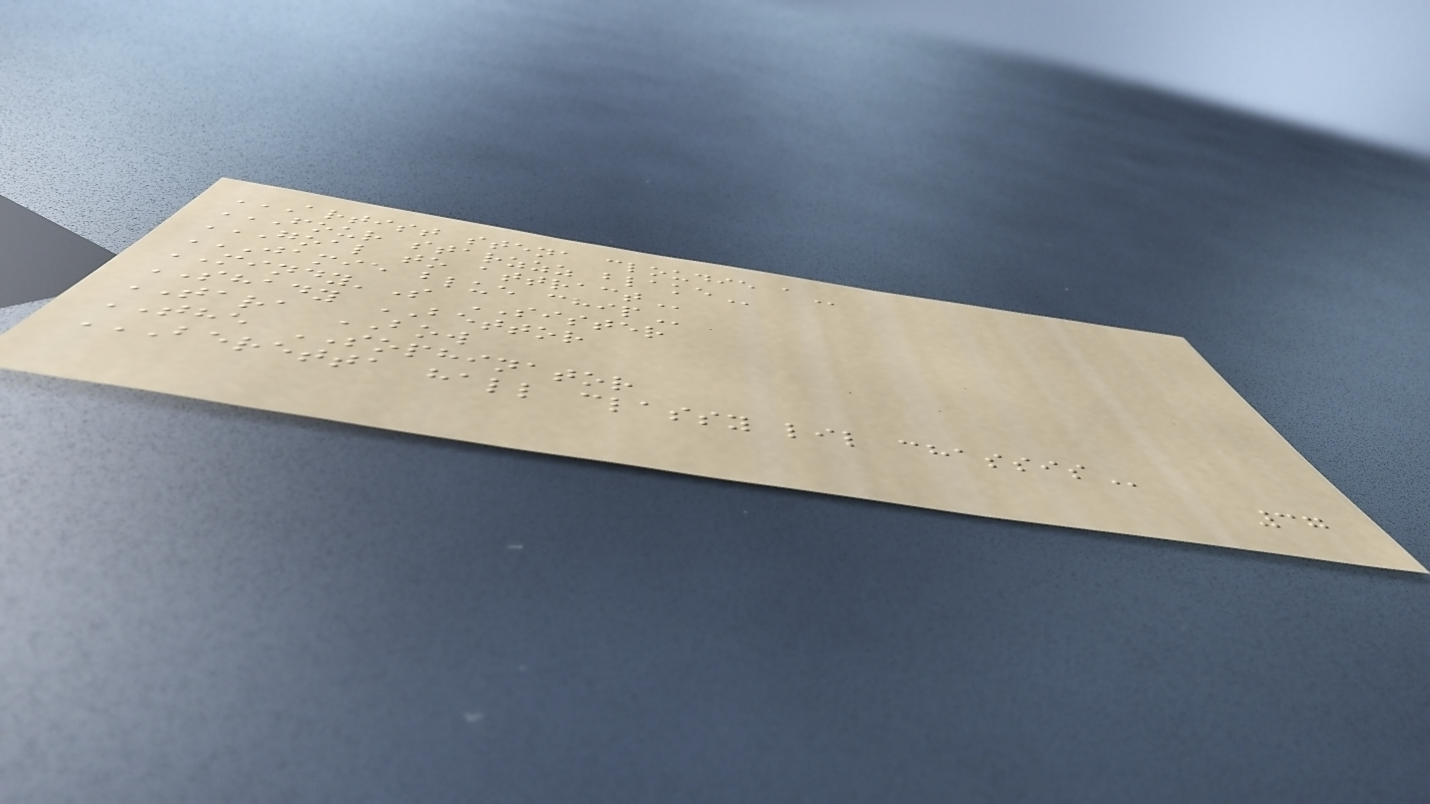ARTIST STENA CLOUDIE A
FOUR STARZZZ BLAKE
GOAL TO ATTRACT
JAMIE BLUE CHIP
MINDY'S SISTER
SHADY BETTOR
TARA BOW
THE SOPHINATOR
BERETTA HALL CLASSY LIL CHASSIS
37
